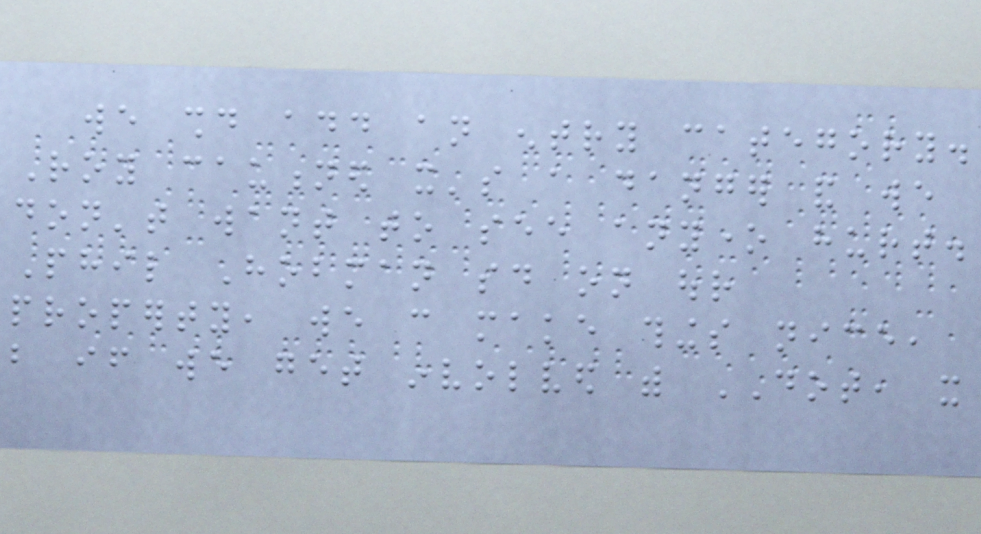we should add an entry category.
Roy cautioned it's a danger and we
don't want to see anyone hurt.
Phil Hobman said on our
property, we can make things nice,
but if we get involved with DOT, it
